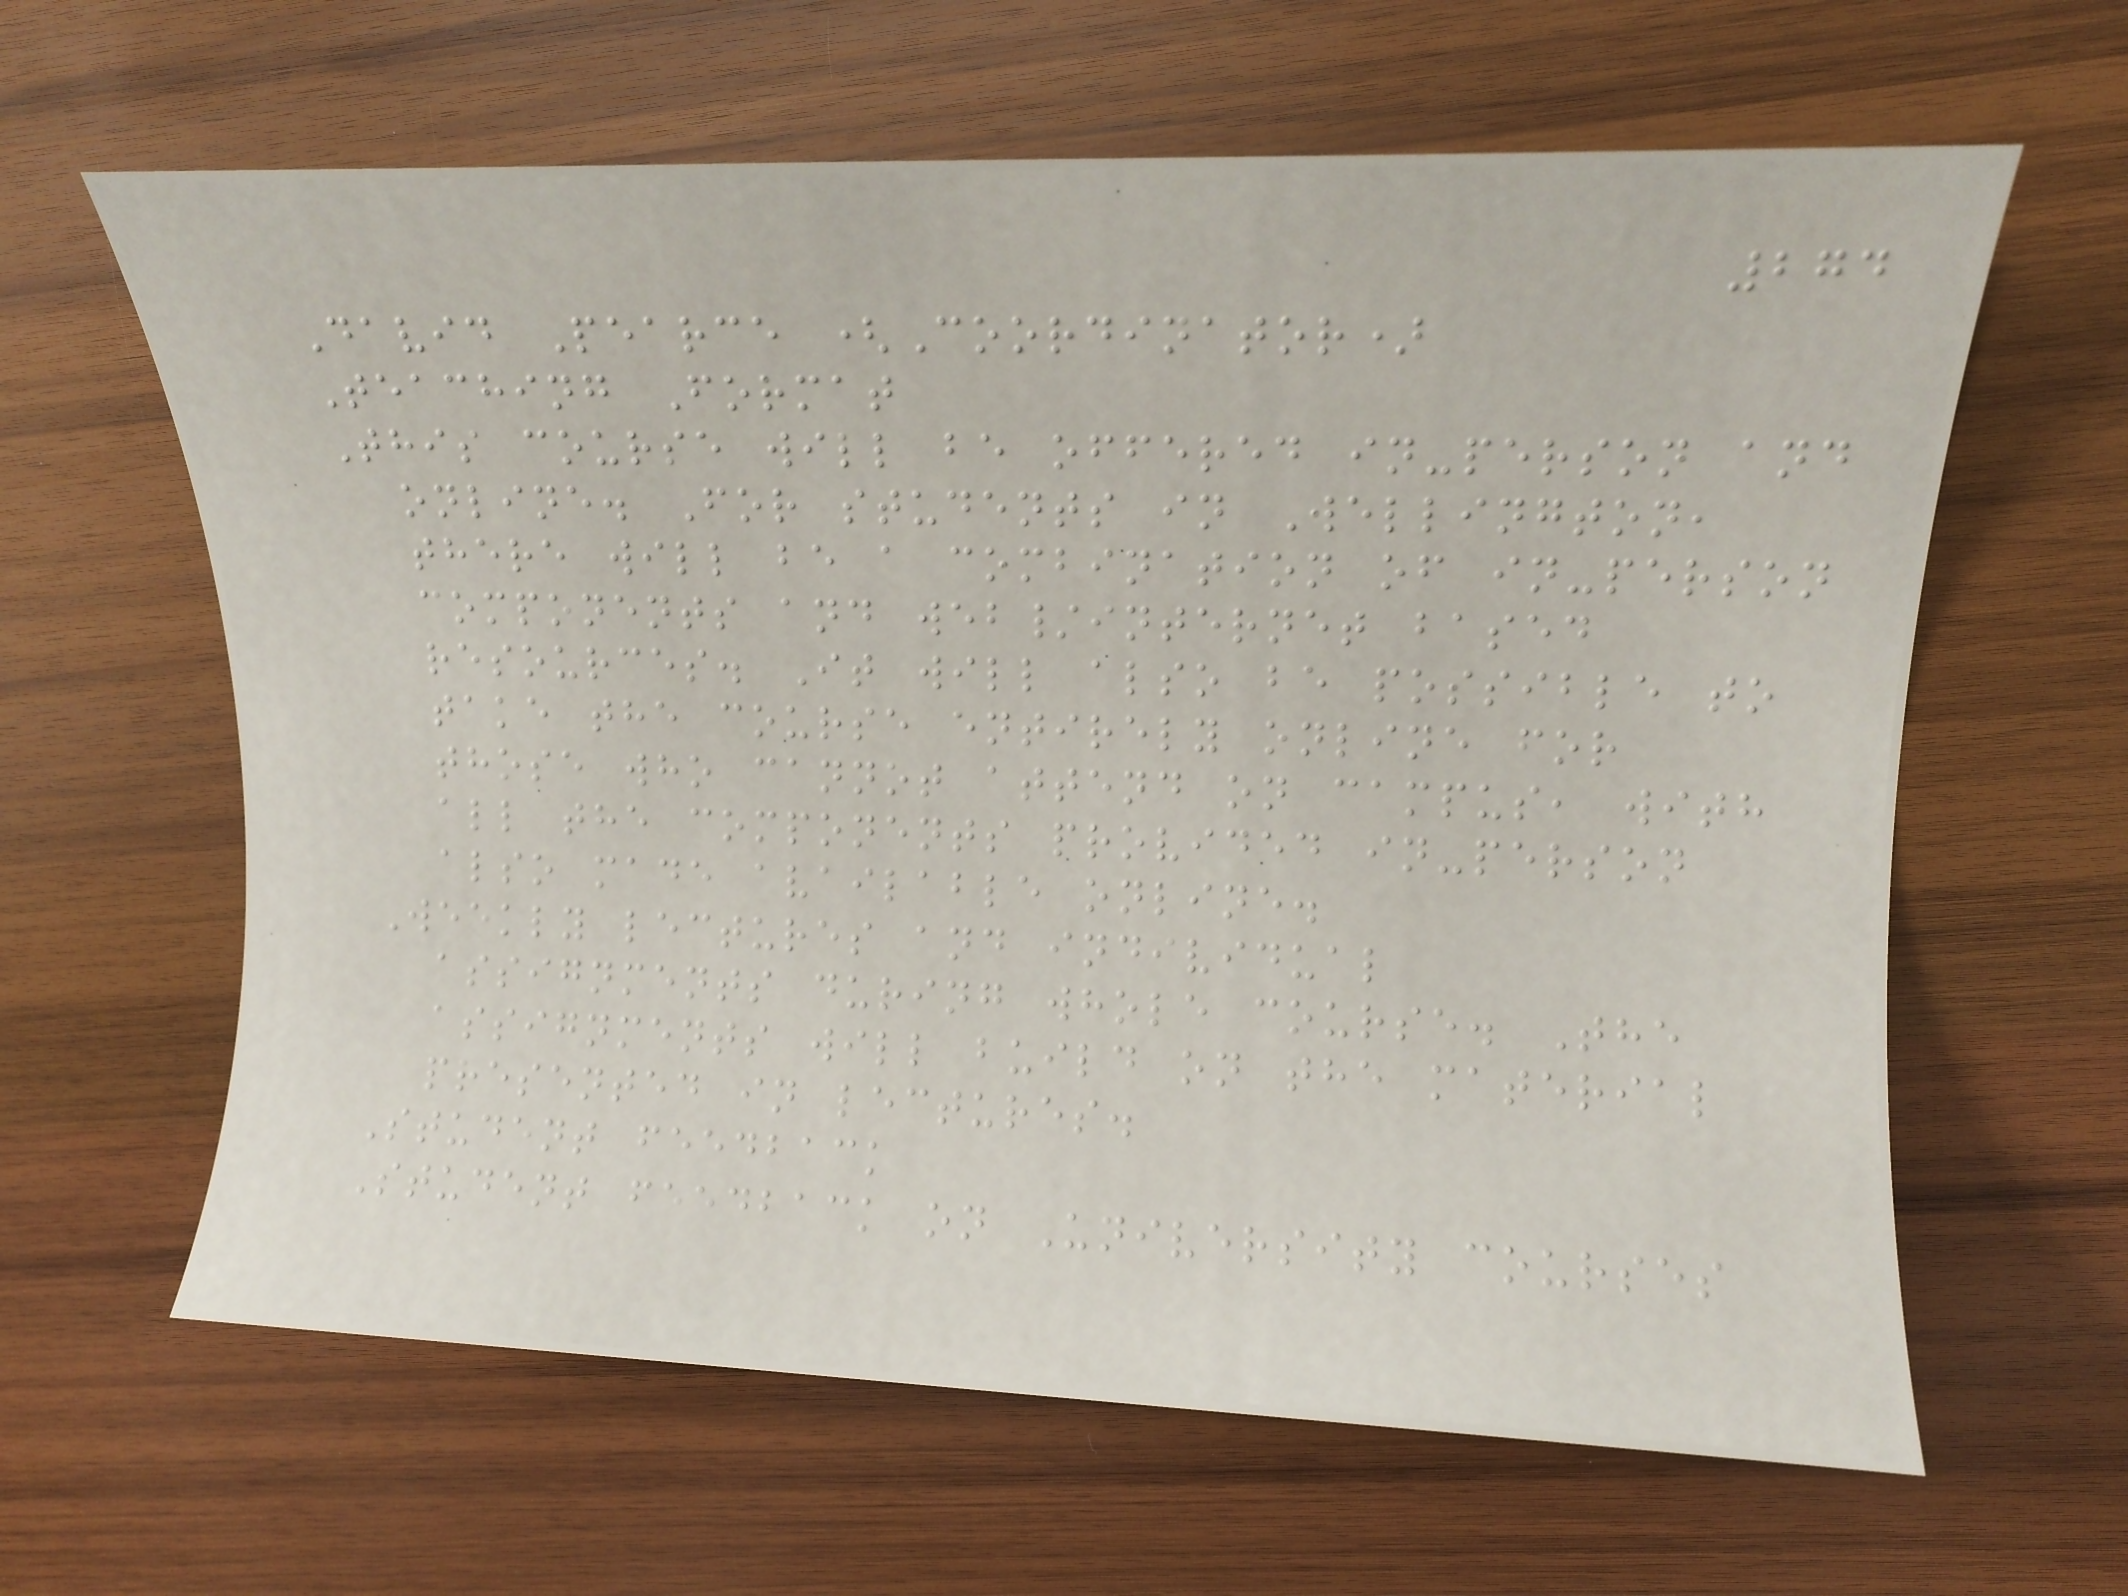274
David Pearce (Coordinator)
Teaching Format
This course will be offered in-person and
online. For students in Wellington,
there will be a combination of in-person
components and web/internet based
resources. It will also be possible to
take the course entirely online for
those who cannot attend on campus, with
all the components provided in-person
also made available online.
Weekly lectures and individual
assignments during whole course. The
assignments will build on the material
presented in lectures.
Student feedback
Student feedback on University courses
